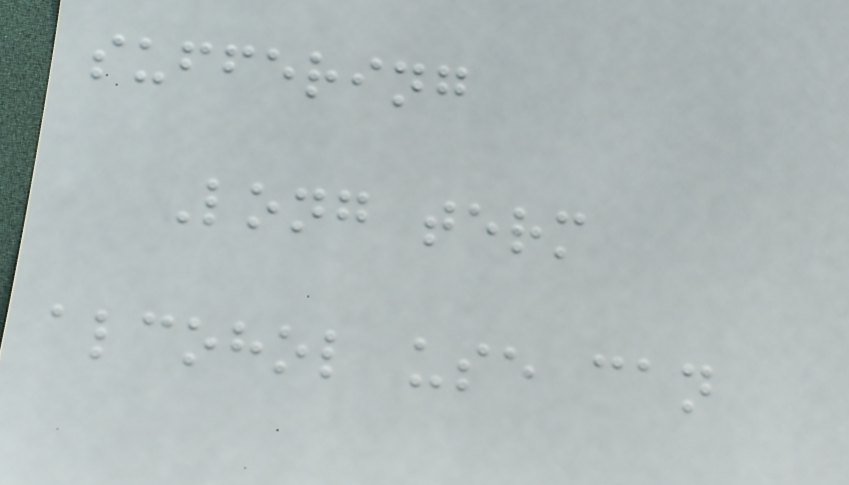suffering
Long term
alcohol use can
